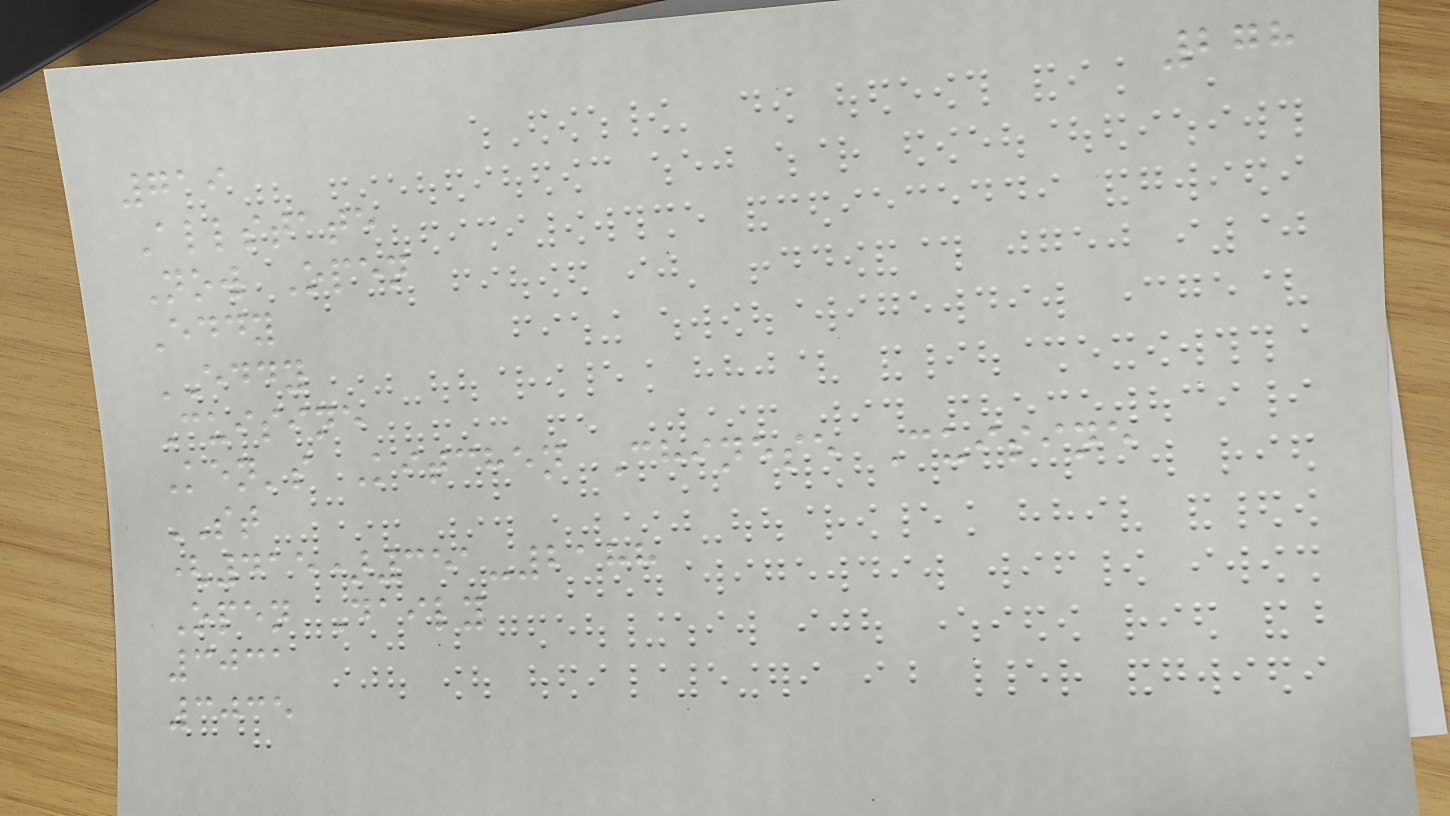278
719
Allstate
Now Open
Eddy
EDDY
Cuisine
Ken's Kitchen Chinese Cuisine
ST
(415)351-2188
Open Daily
3031
3035
